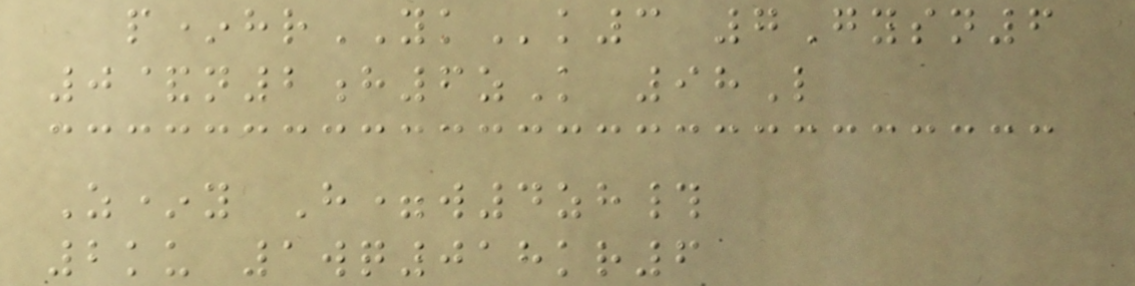p*hrYKk3 7Gysn6
0&n2h6zK 98L
Z*y H=w4zh#
2ku 1wq018kr6
